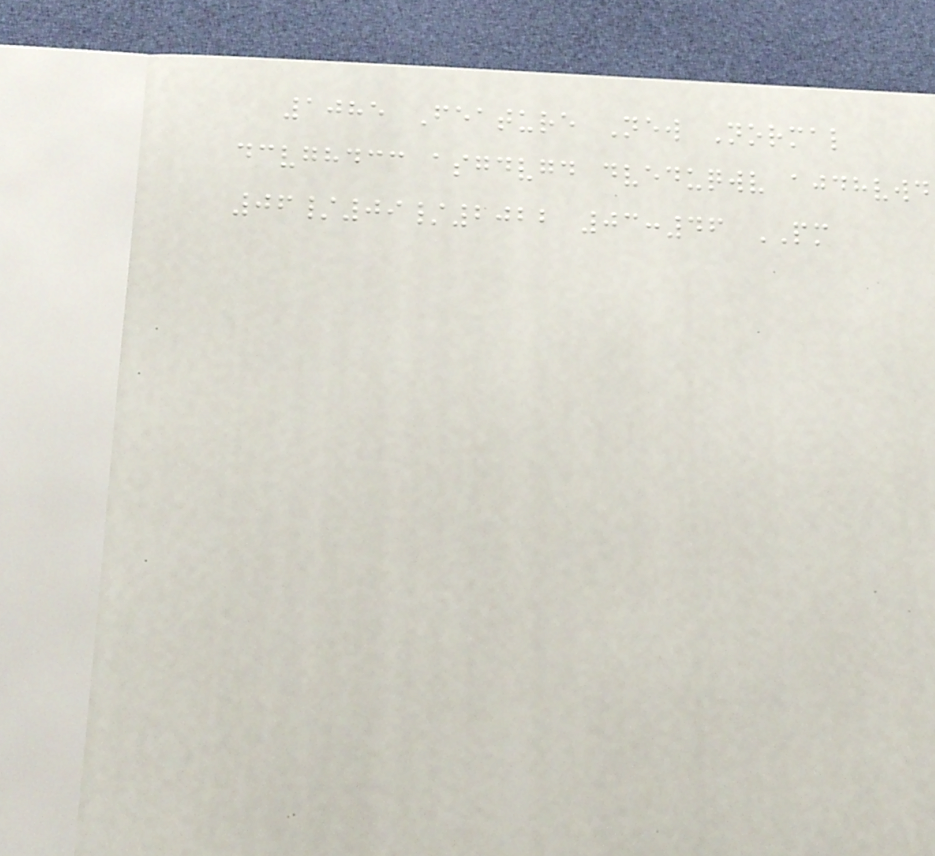1085 Feature New Normal
dcvghdcc asgdvgd dveduqwv ajdhvwd
06/09/2022 03:46 PM
